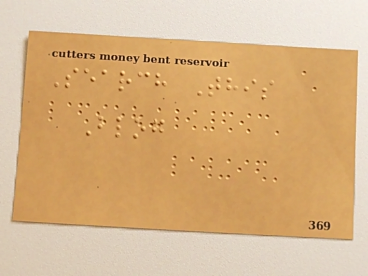Search This
Blog
